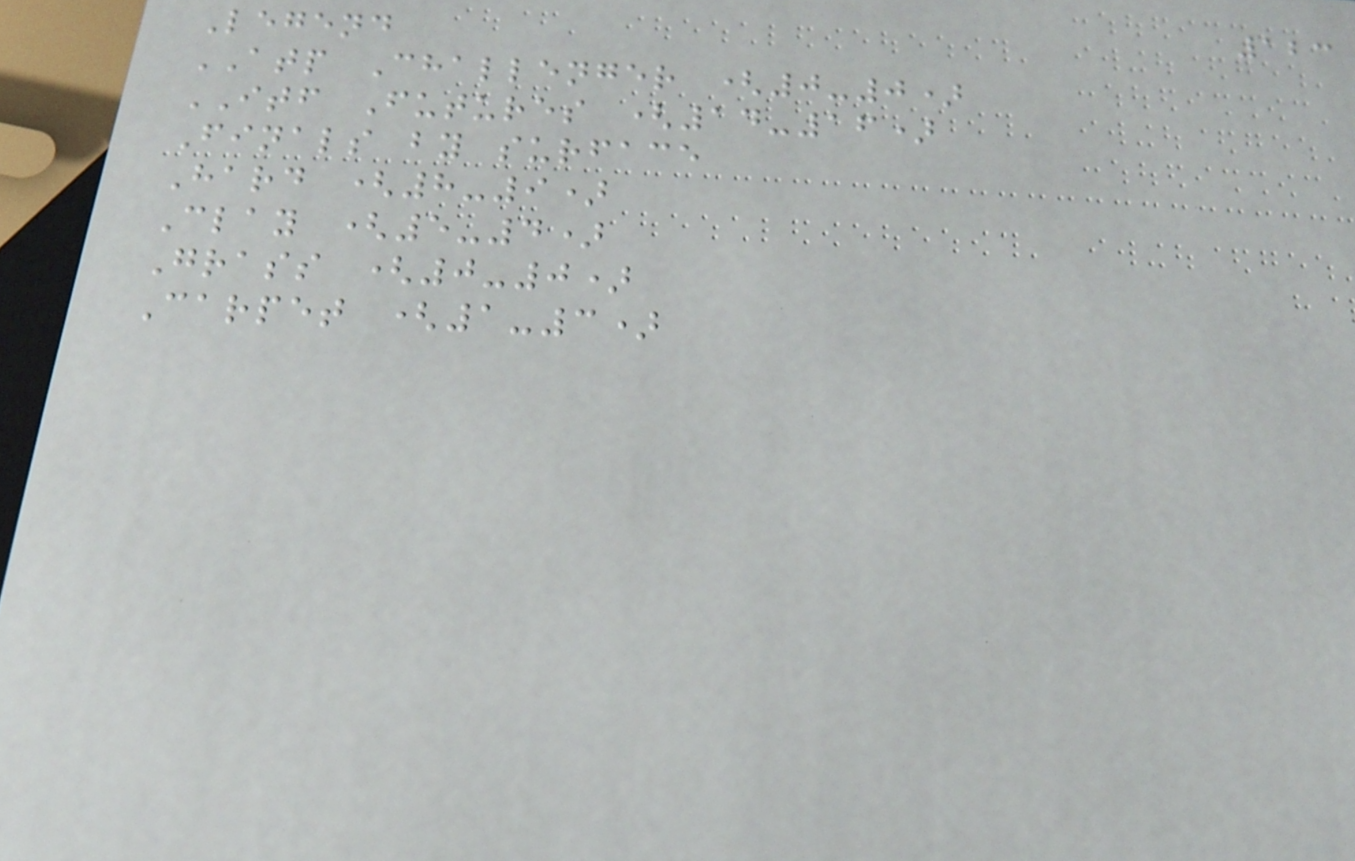123
Legend
ATP Challenger (0-0)
ITF Futures (14-16)
Finals by surface
Hard (8-9)
Clay (5-4)
Grass (0-0)
Carpet (1-3)
